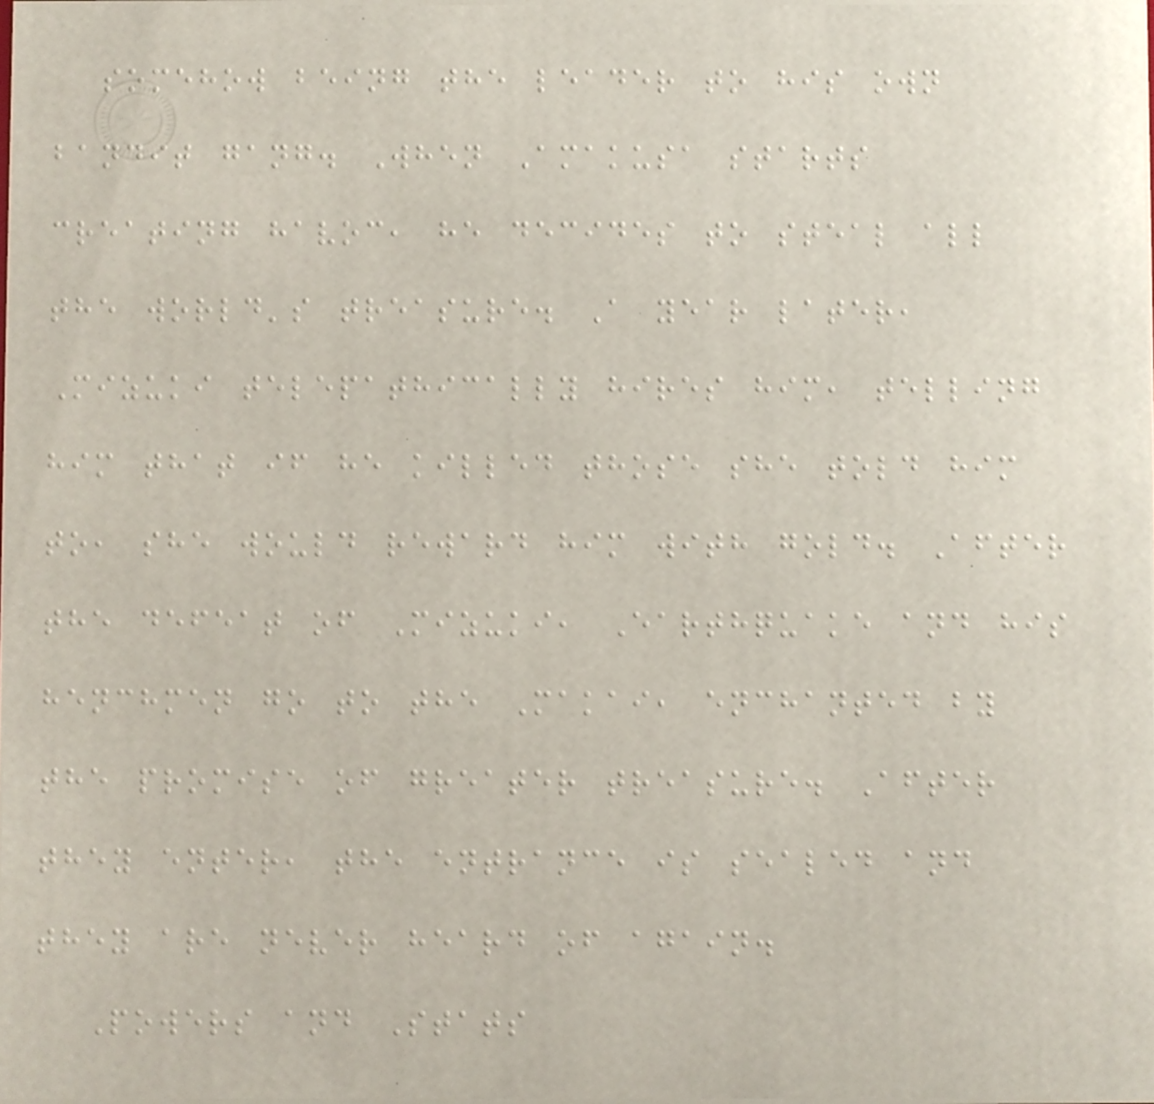somehow being the leader to his own
bandit gang. When Amakusa starts
creating havoc, he decides to steal all
the world's treasure. A year later,
Mizuki telepathically hires him, telling
him that if he killed those she told him
to, she would reward him with gold. After
the defeat of Mizuki, Earthquake and his
henchmen go to the Makai, enchanted by
the promise of greater treasure. After
they enter, the entrance is sealed and
they are never heard of again.
Powers and Stats
